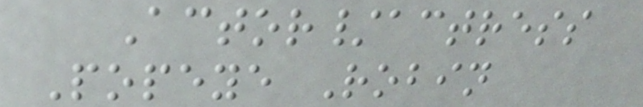Actor/actress
Popeye Robin
